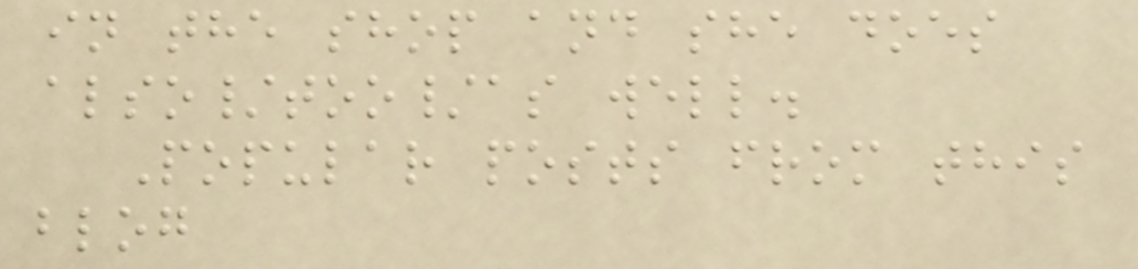in the shop and she does
also/too/as well.
Popular posts from this
blog
